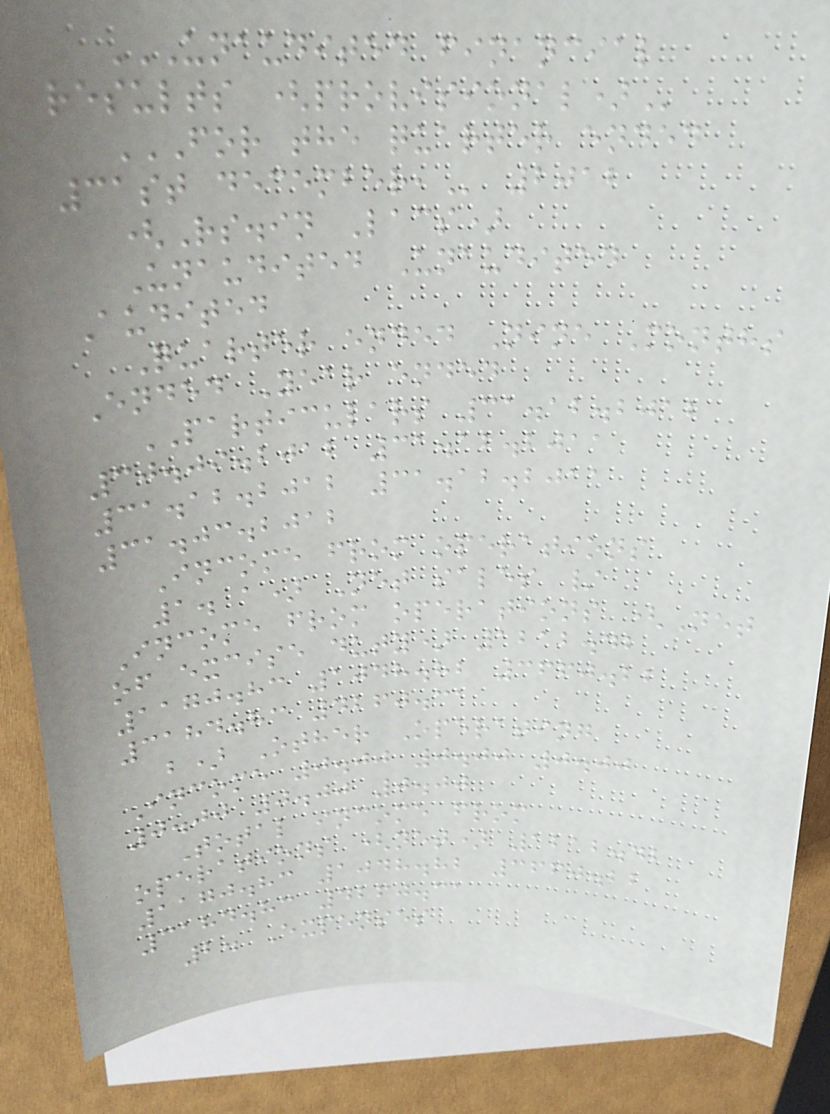UNAUDITED FINANCIAL
RESULTS (PROVISIONAL)
FOR THE QUARTER ENDED
31ST DECEMBER, 2012
(Rs.in Lacs)
Unaudited Unaudited
Audited
Quarter ended Nine Months
Ended Year ended
PARTICULARS 31.12.2012
30.09.2012 31.12.2011
31.12.2012 31.12.2011
31.03.2012
Income from operations
1. a) Net sales /
Income from operations (Net
of excise duty) 1212.42
1170.83 1048.82 3660.22
3184.83 4260.31
b) Other Operating
Income 0.00 0.00 0.00
0.00 0.00 0.00
Total income from
operations (net) 1212.42
1170.83 1048.82 3660.22
3184.83 4260.31
2. Expenses
